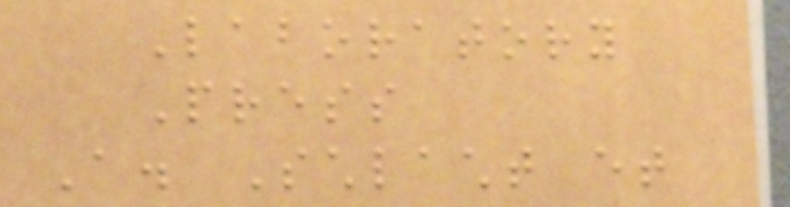Laboratory
Press
A. Schlacht et
